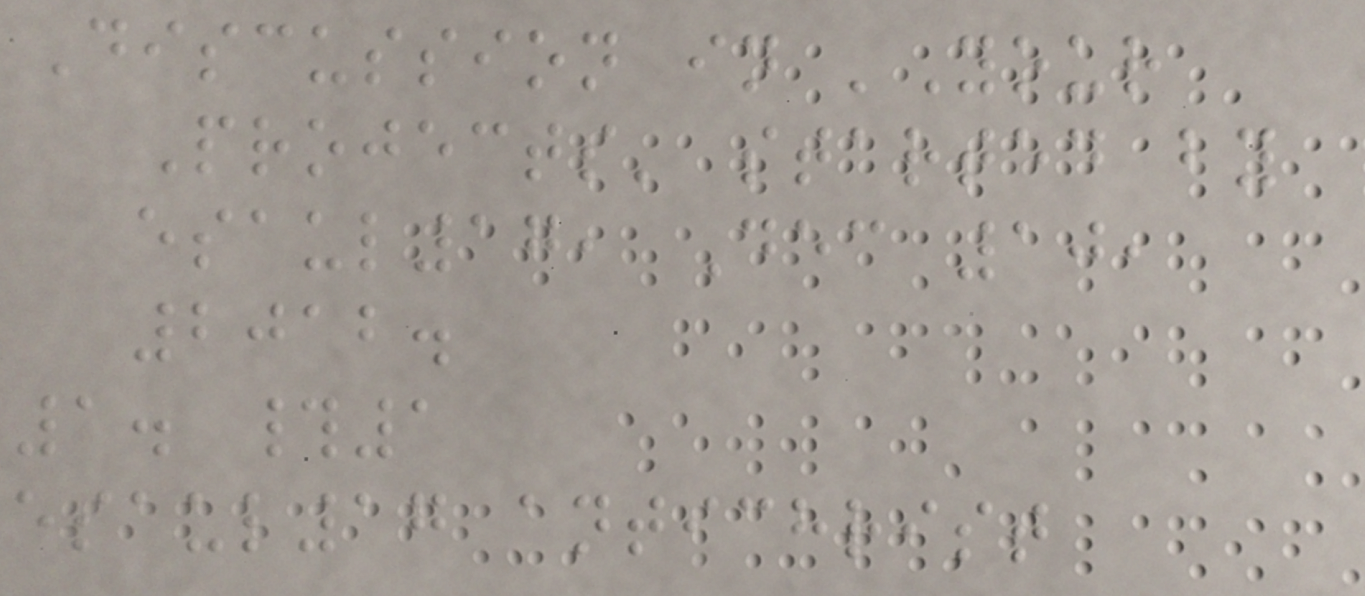Discussion in 'Your
Projects' started by
esaul17, Dec 10,
2012.
1. #1
esaul17 antichrist
